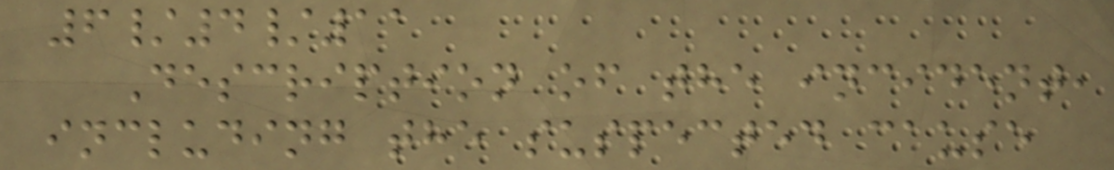6/4/11
Description of the incident,
including the suspected cause
